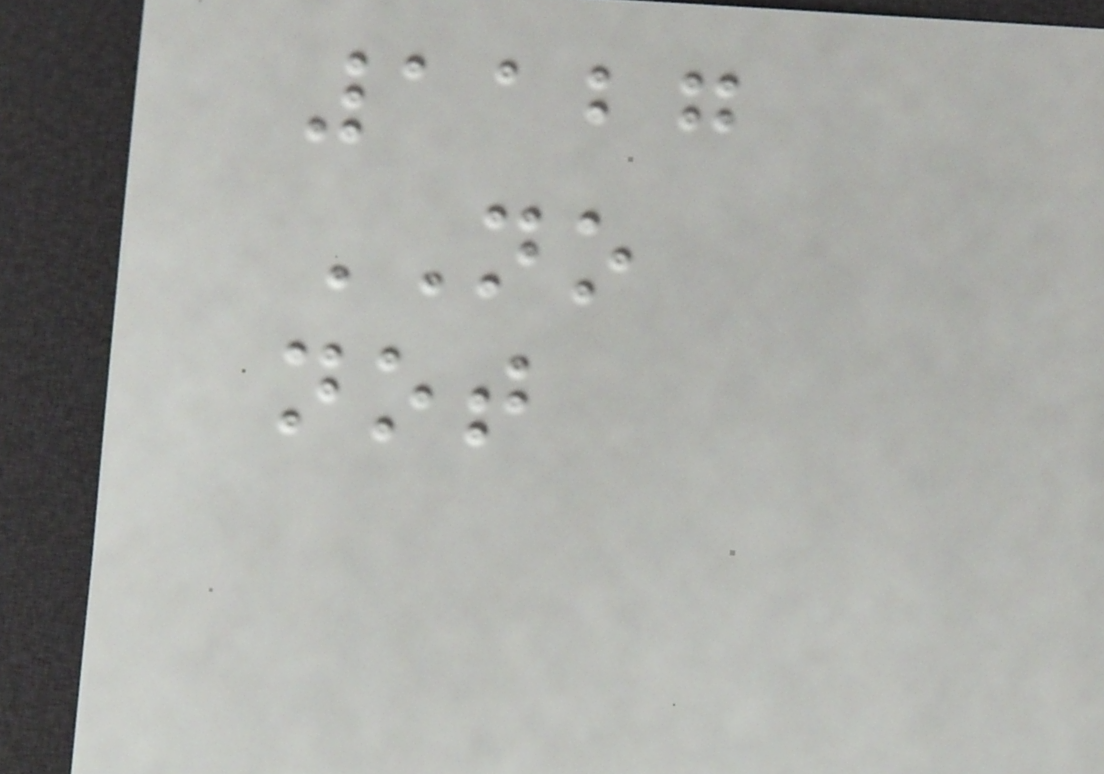1127
NO
not
